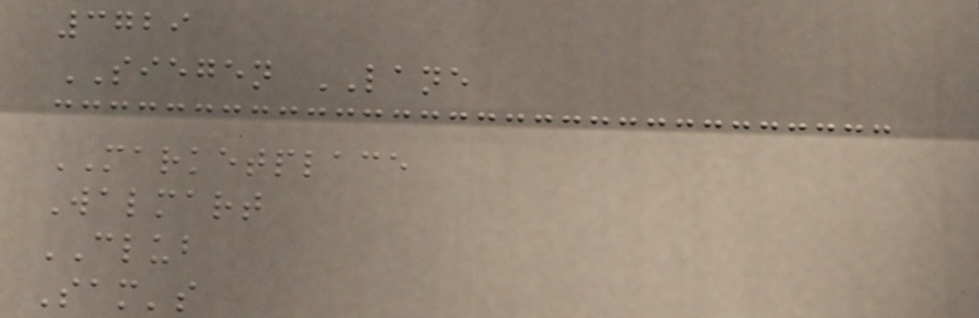3729
SIEGEN LANE
MARKETPLACE
Walmart
CLUB
Sam's
